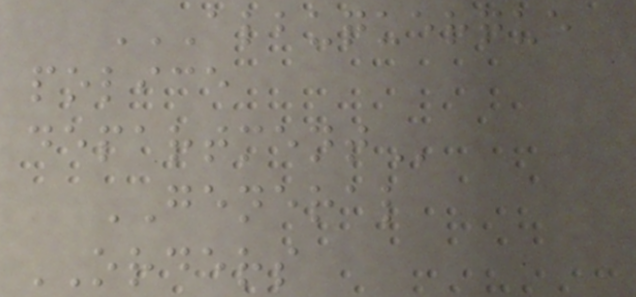ALBUQUERQUE
POLICE
DEPARTMENT
GENERAL
ORDERS
